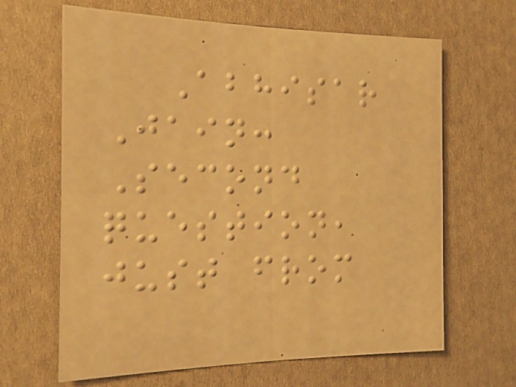Abhisar
Jain:
Second
question,
just from
